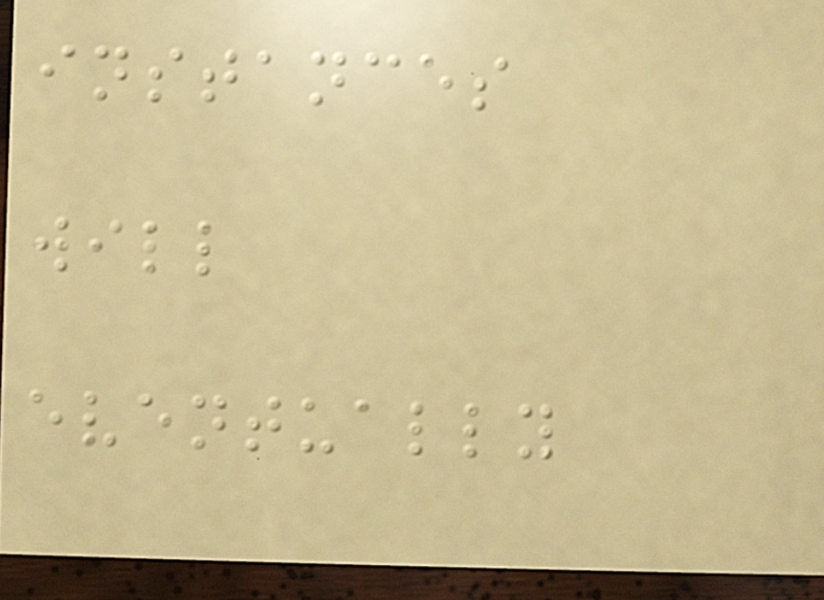instances
will
eventually
